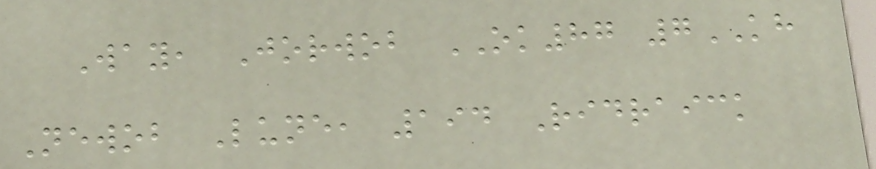Way, Jorwob OK87 7KH
Newob Lune, 194 Ridraick
